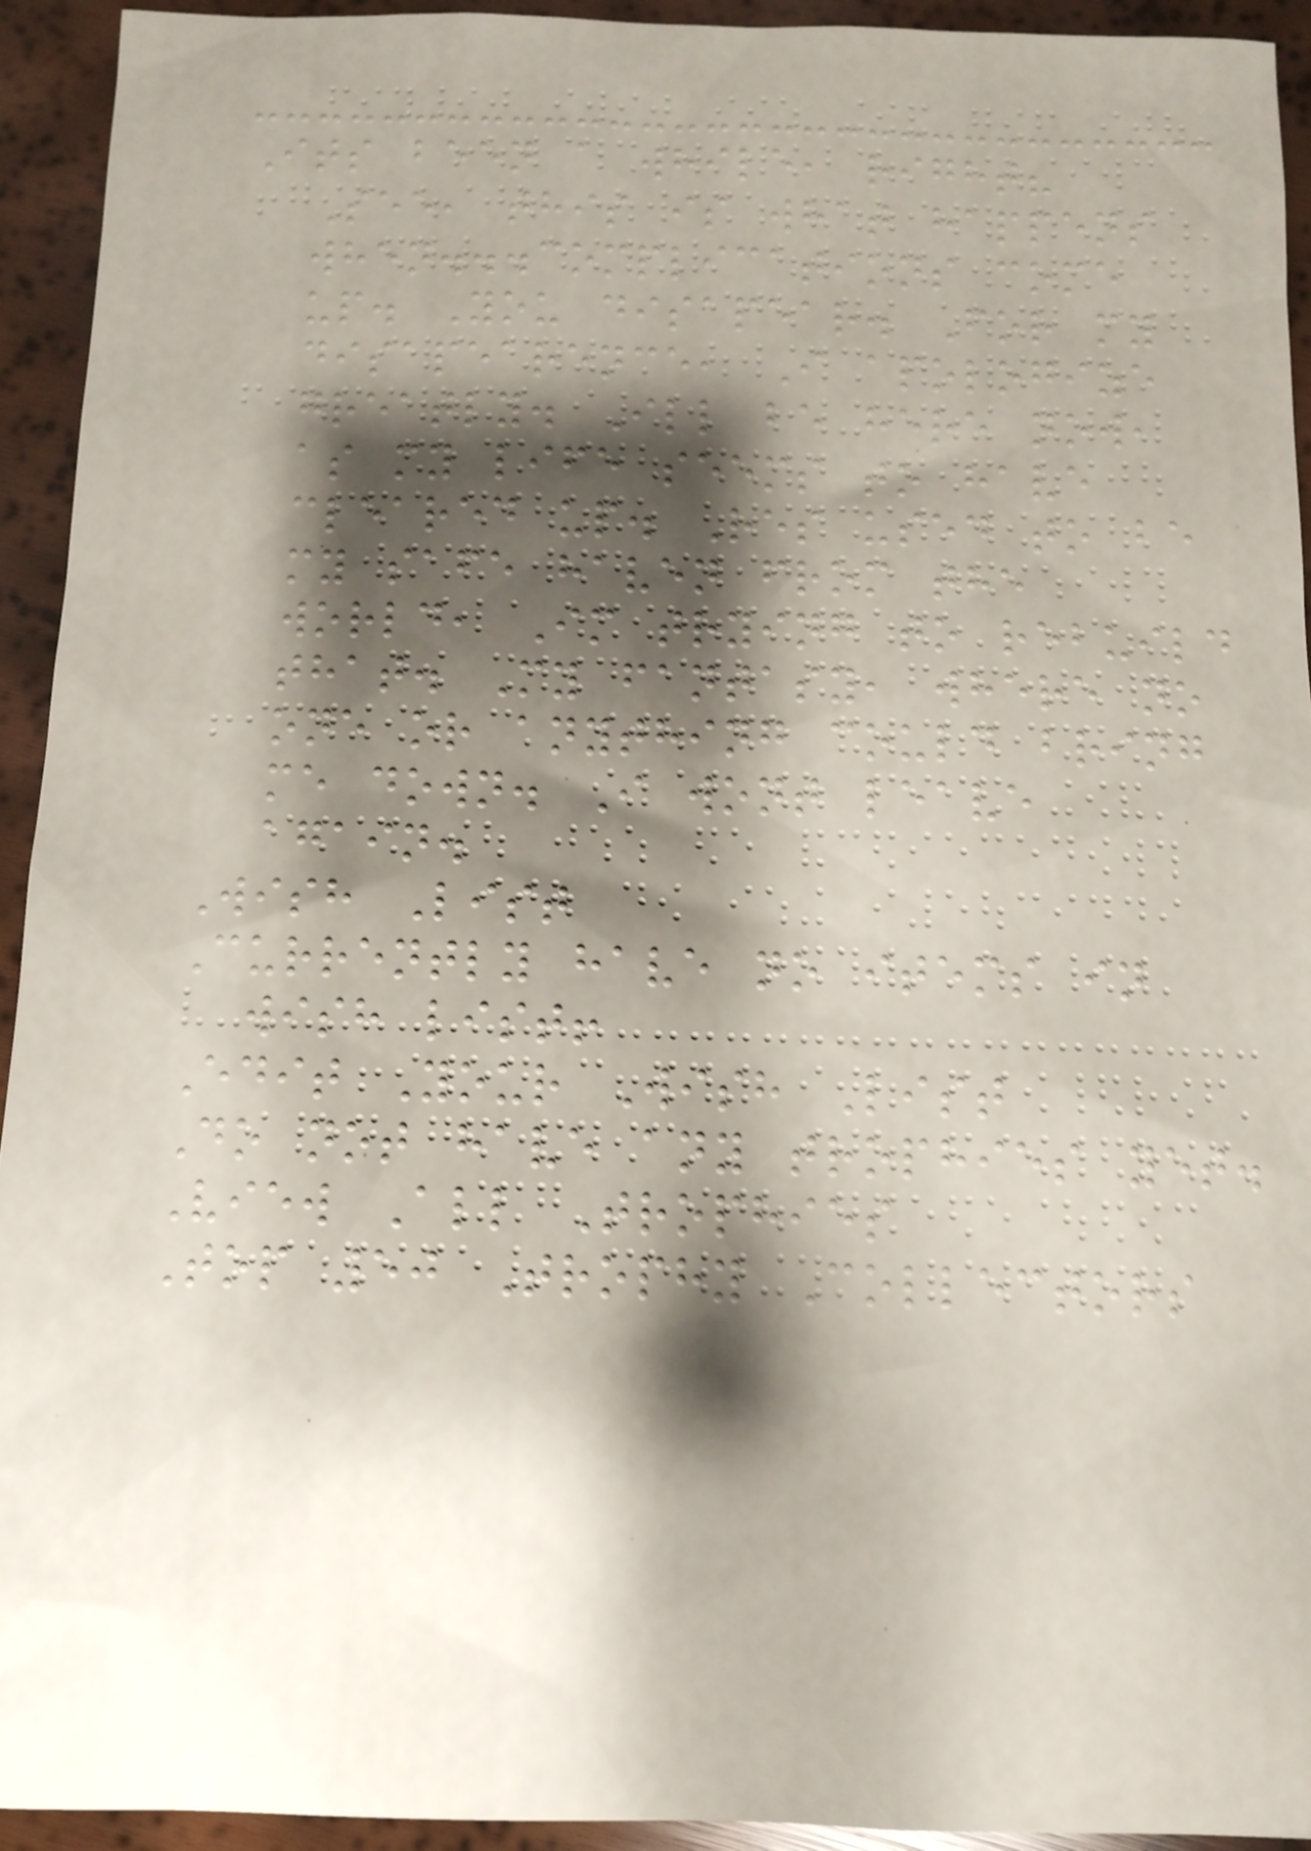Its been a while, right?
See, this is what happens
when...complications come
up. You disapear. For my
disapearence, I apologize
greatly. Ill be here now,
as my life seems to have
cleared up. Res used to be
my safe haven from the
world, Im trying to rebuild
that. My fantasy, where no
one or anything could bring
me down. I wont leave
again.
Wish List
Currently have no items in
wish list!
Edit Your Wish List
Do not have any trophies yet.
View All Trophies
Top 50 Trophy Collectors
